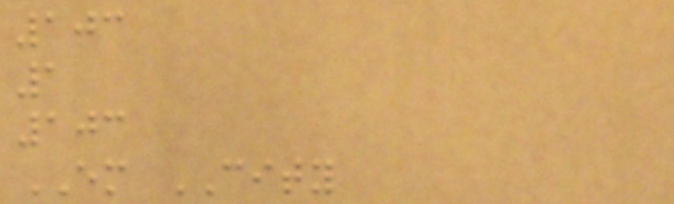103
1
103
EM CITY
